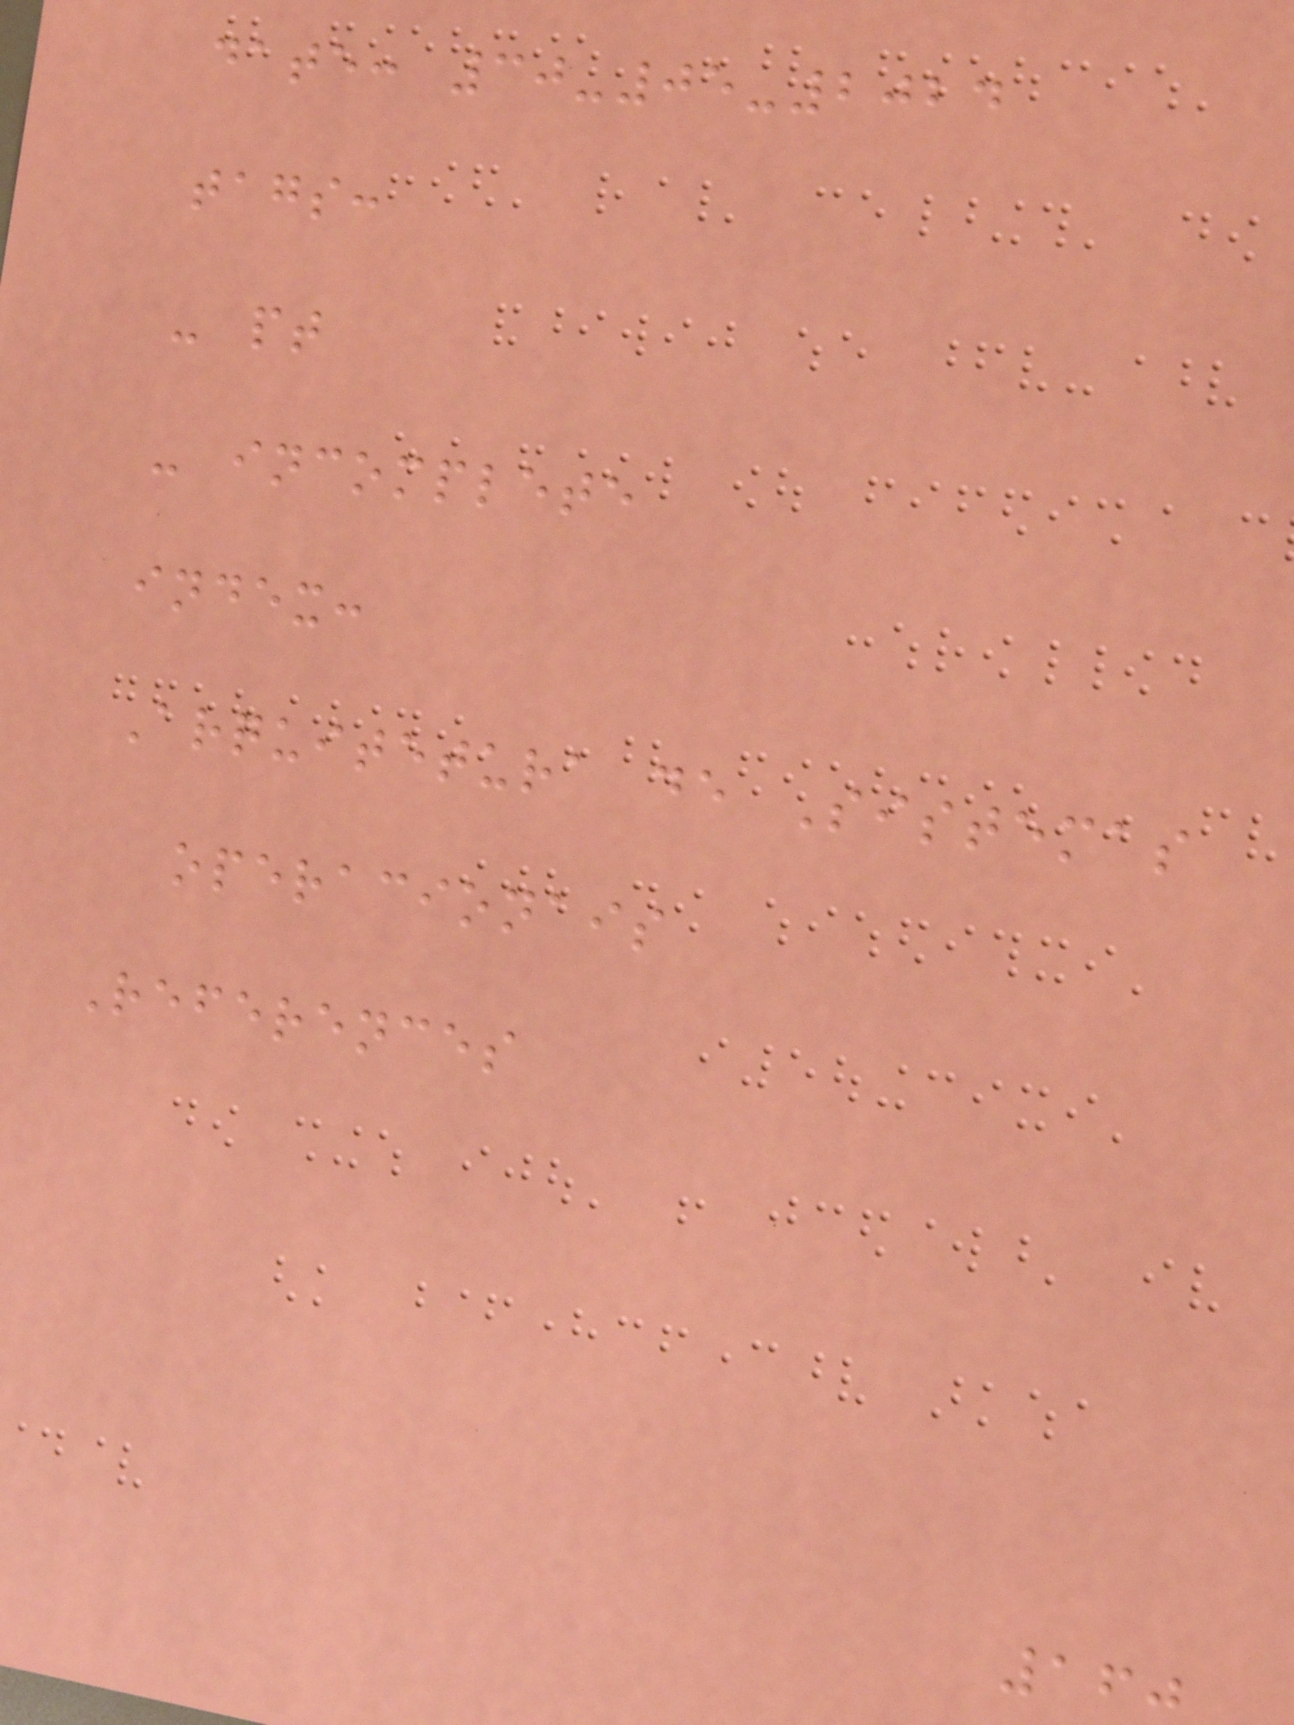date: 30-05-2024
tags:
- pt
- incomplete
index:
Arquitetura de Sistemas
operacionais
References
